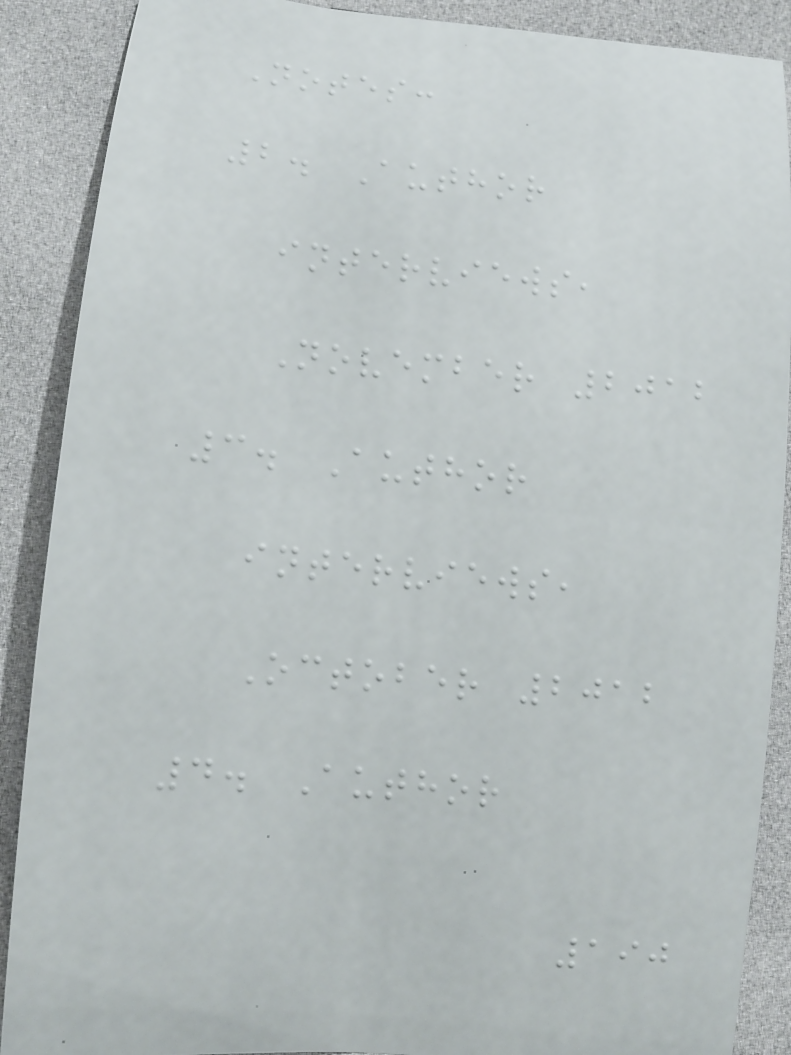Notes:
2. Author
interviews,
November 2012
3. Author
interviews,
October 2012
4. Author
190
